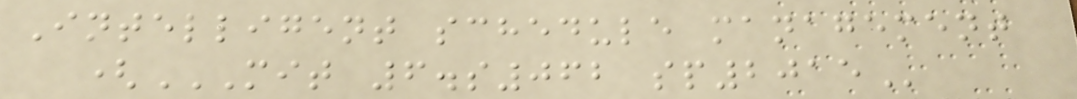Intelligent schedule management
(MIT 6.S062 SP2015
